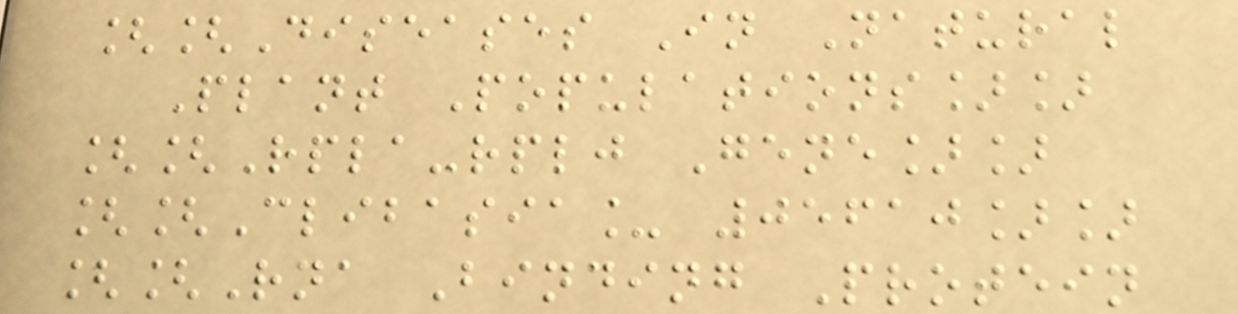[[Diseases In Natural
Plant Populations]]
[[Rpla-rplj Gene]]
[[Clibasia_ 05610]]
[[Rna Binding Protein
